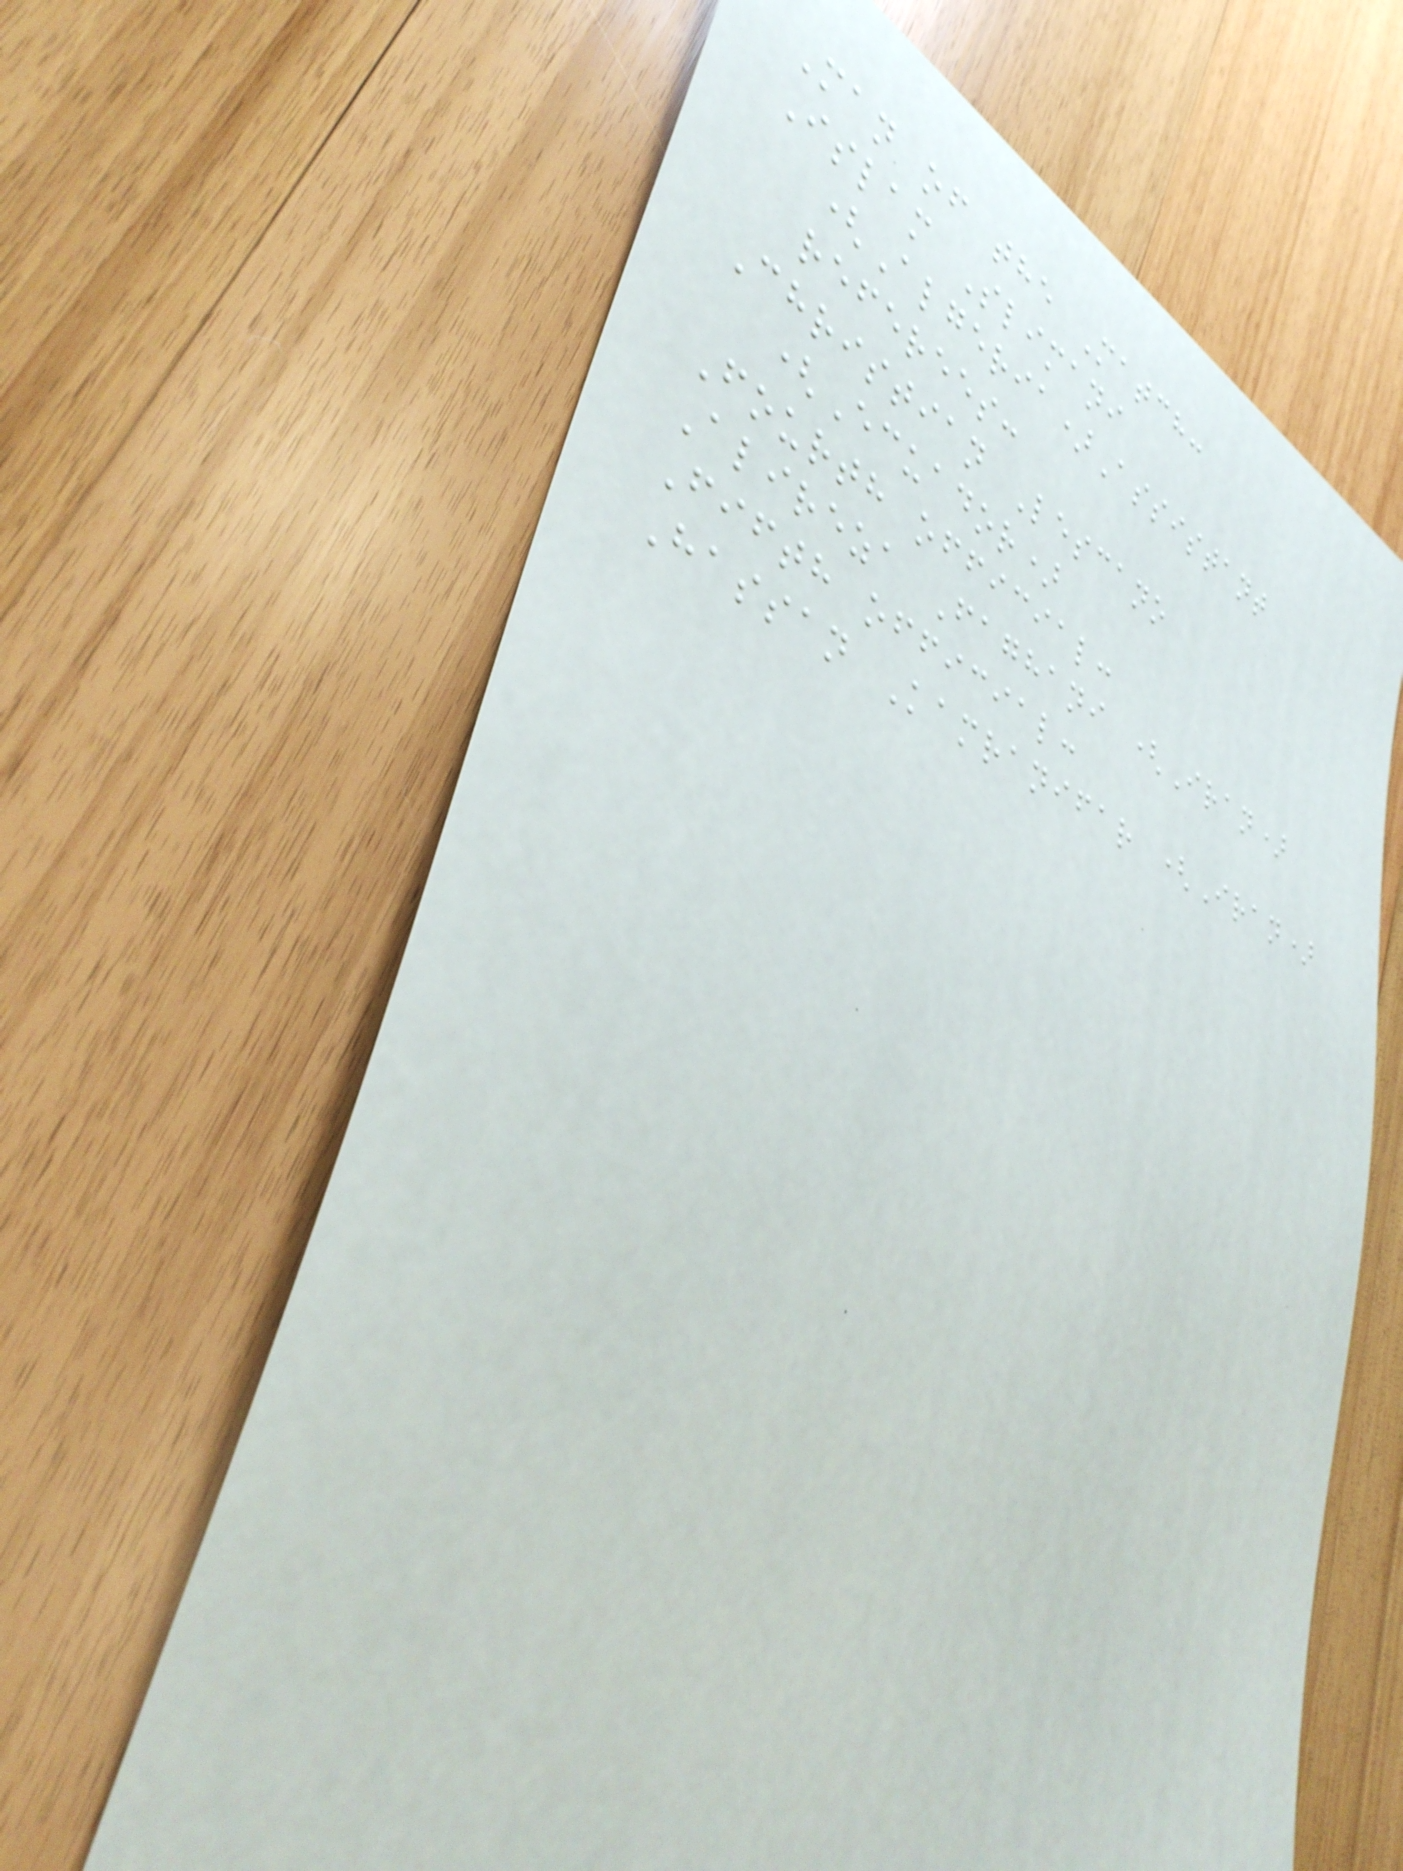Man of the Match:
Islam Slimani
(Algeria)Assistant
referees:
Christian Lescano
(Ecuador)
Fourth official:
Alireza Faghani (Iran)
Fifth official:
Hassan Kamranifar (Iran)
